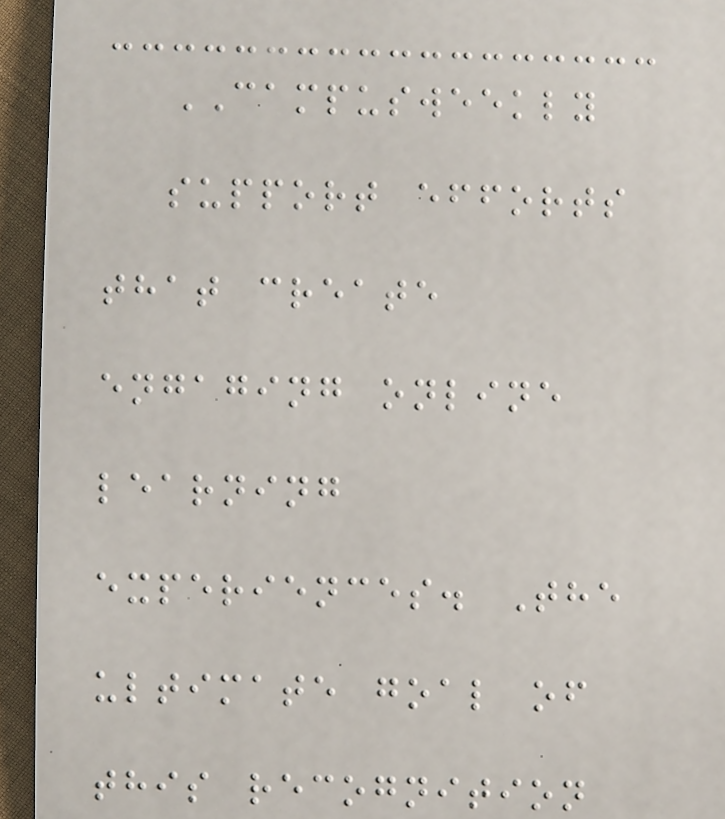CAMPUSWEEKLY
support efforts
that create
engaging online
learning
experiences. The
ultimate goal of
this recognition
